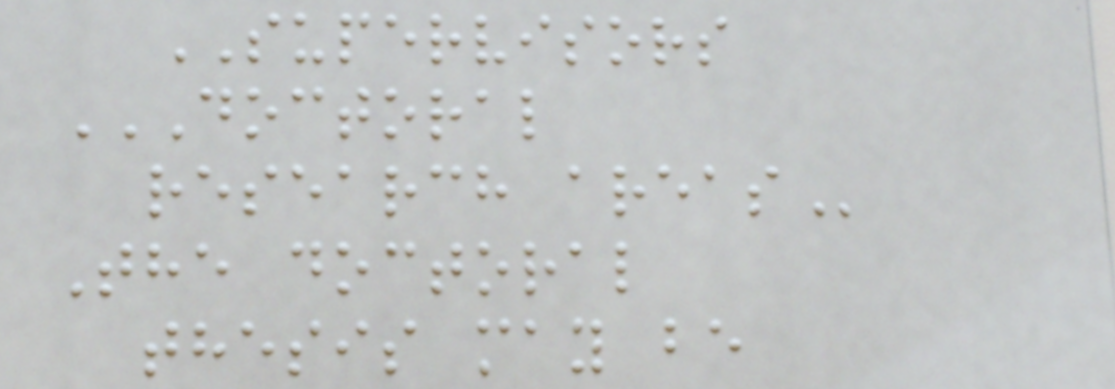SUPERVISORS
DOCTORAL
RESEARCH AREAS
The doctoral
thesis may be
